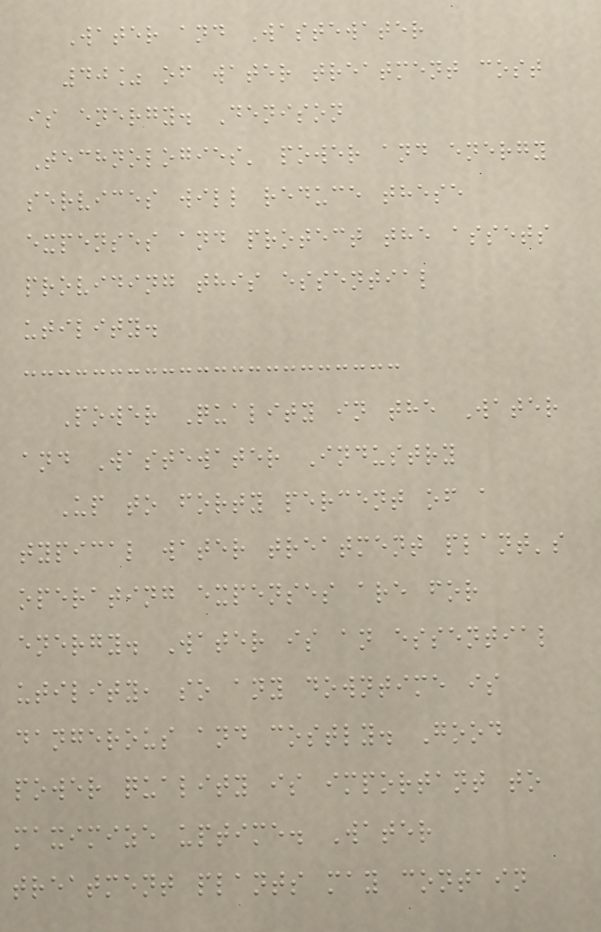Water and Wastewater
40% of water treatment cost
is energy. Denison
Technologies' power and energy
services will reduce these
expenses and protect the assets
providing this essential
utility.
Power Quality in the Water
and Wastewater Industry
Up to forty percent of a
typical water treatment plant's
operating expenses are for
energy. Water is an essential
utility, so any downtime is
dangerous and costly. Good
power quality is important to
maximize uptime. Water
treatment plants may contain
